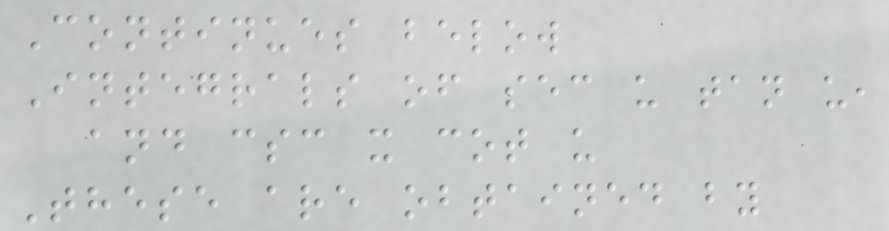Continues below
Integrals of sec u tan u,
and csc x cot u
These are obtained by
